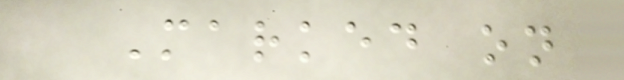Marked on
